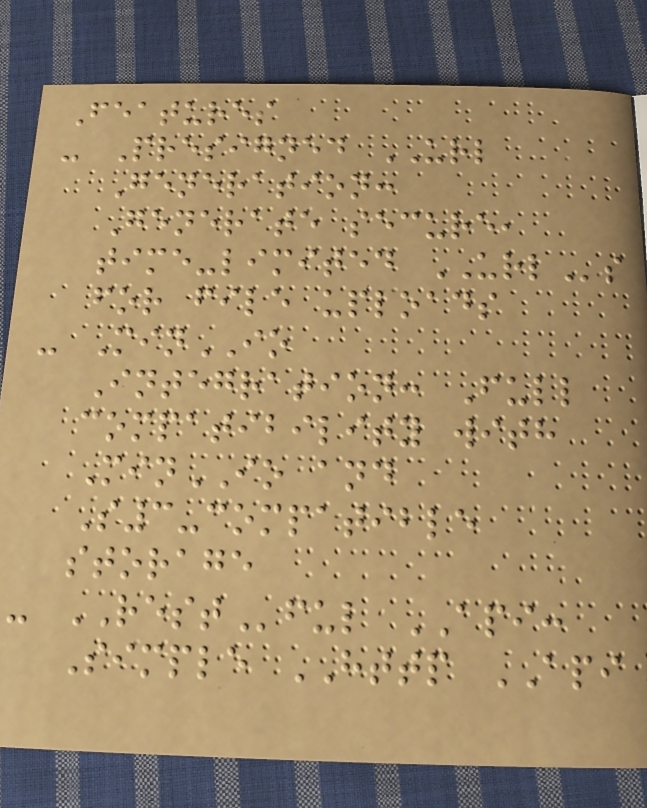Features
- Presigned URL
Generation:
Generate secure,
time-limited URLs
for file uploads
- MinIO
Integration: Full
compatibility with
MinIO and
S3-compatible
storage
- RESTful API:
Simple HTTP API
